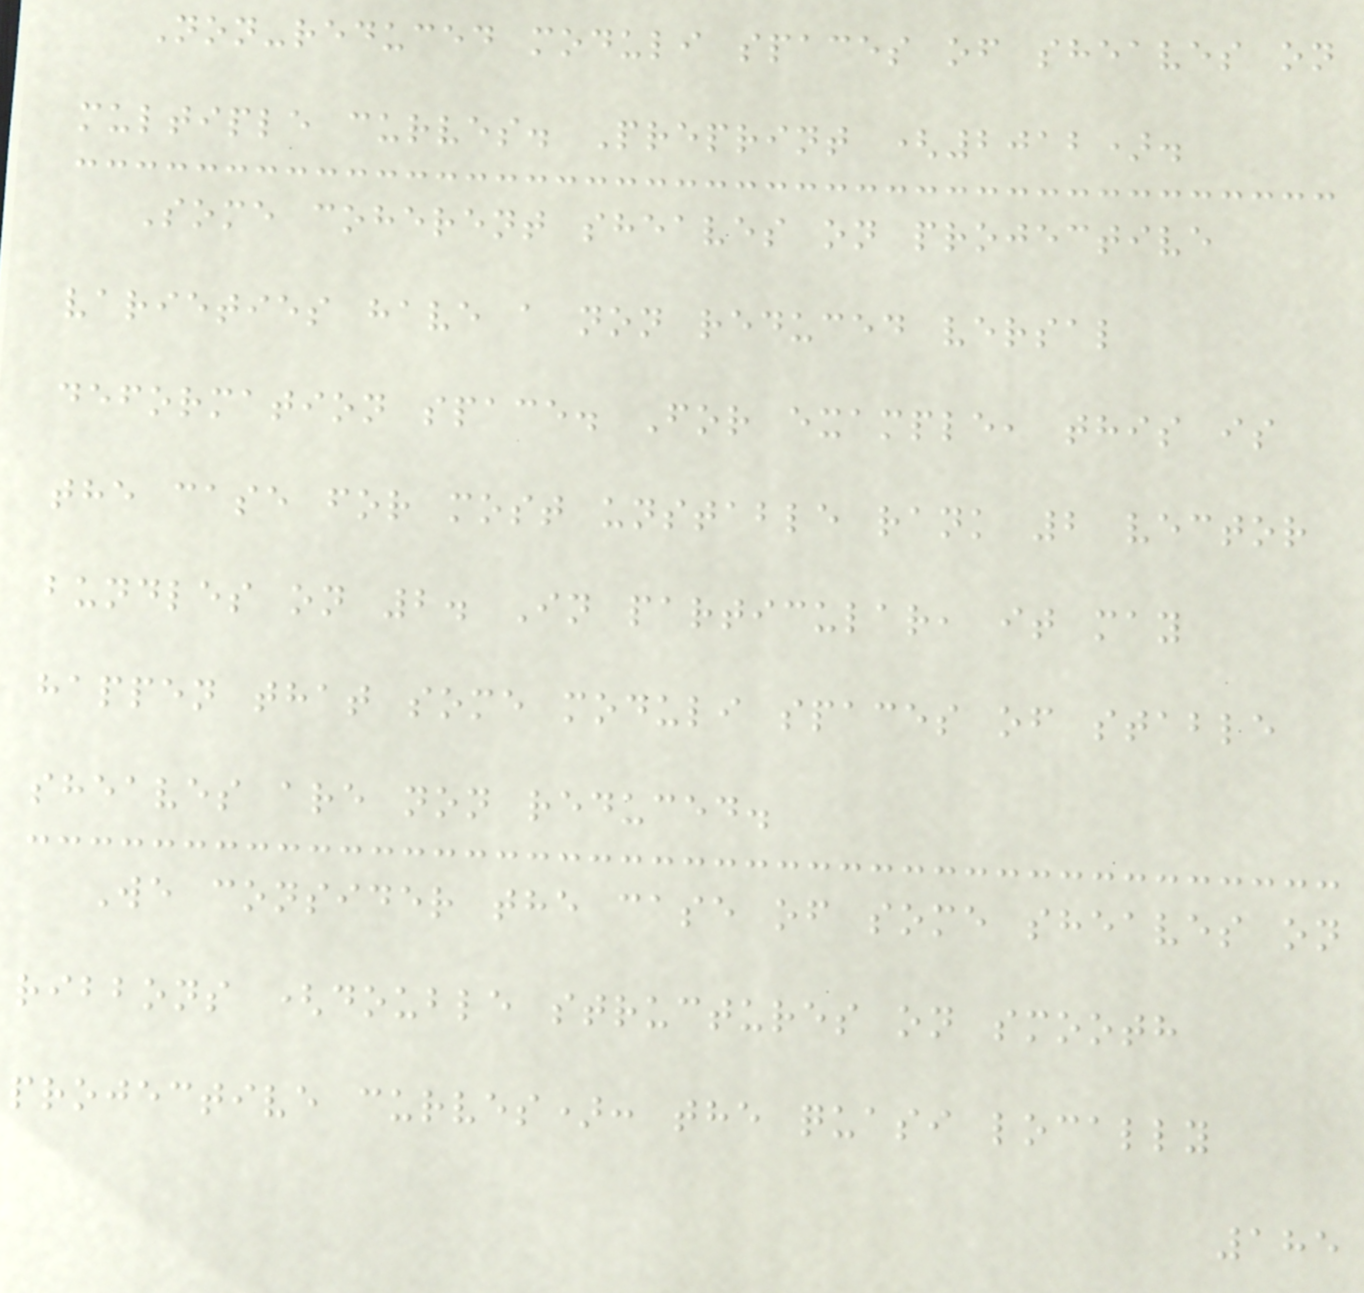Non-reduced moduli spaces of sheaves on
multiple curves. Preprint (2012).
Some coherent sheaves on projective
varieties have a non reduced versal
deformation space. For example, this is
the case for most unstable rank 2 vector
bundles on 2. In particular, it may
happen that some moduli spaces of stable
sheaves are non reduced.
We consider the case of some sheaves on
ribbons (double structures on smooth
projective curves): the quasi locally
185
